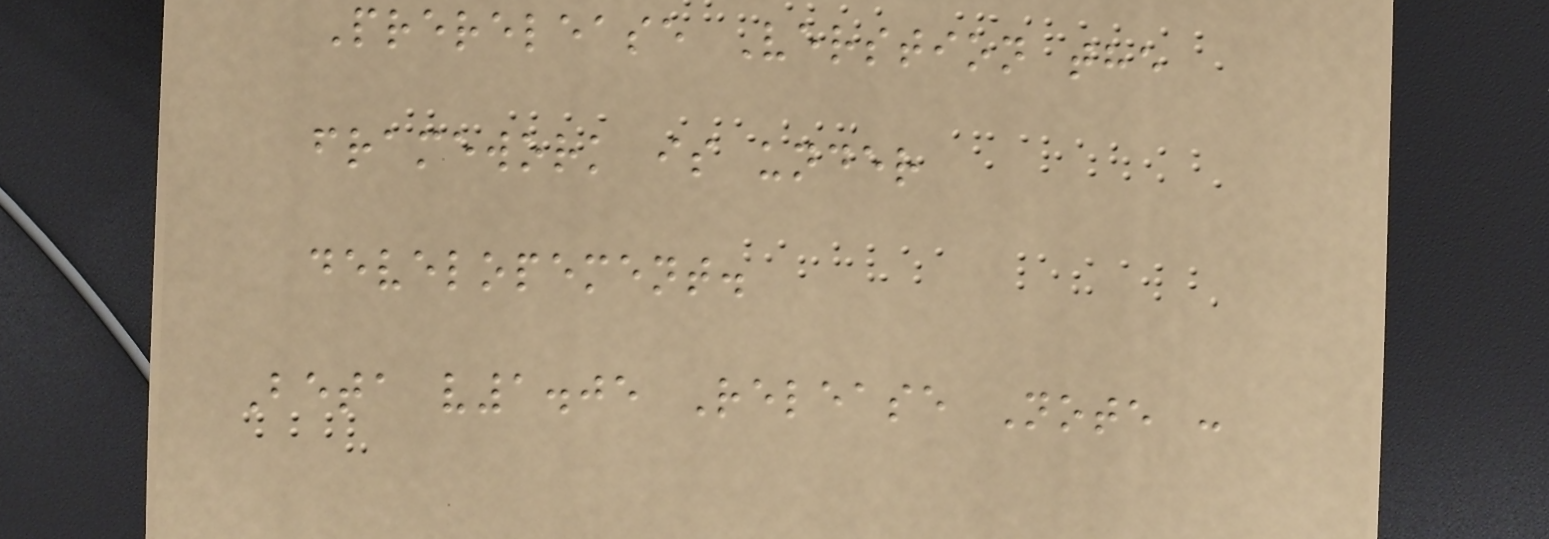Prerelease Verstion the
framework is under
developement.
Beta v1.05 Release Note :
